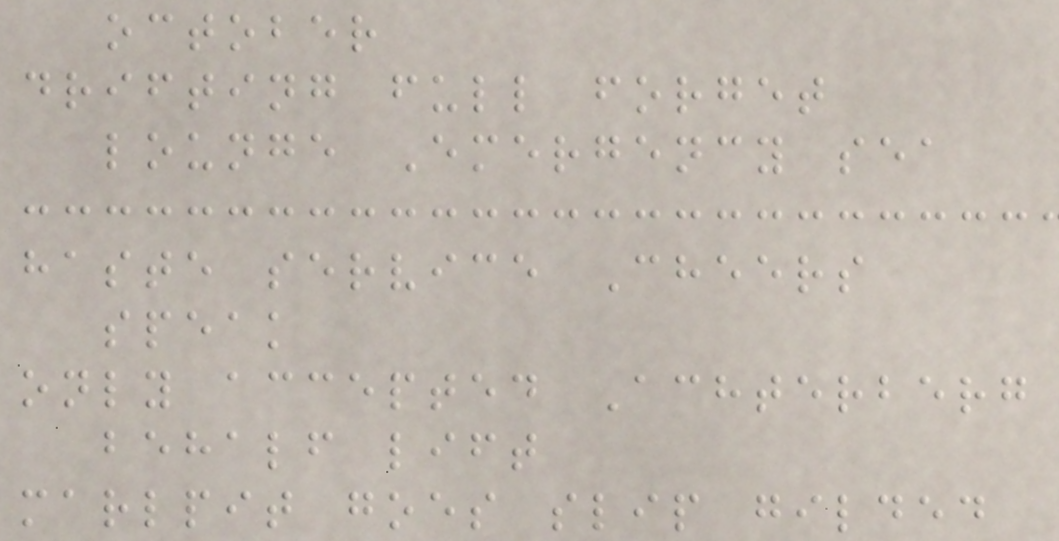october
drifting full forget
lounge Emergency sea
haste service Cheers
speak
only accepted Achterberg
behalf lift
marlpit goes slip gilded
